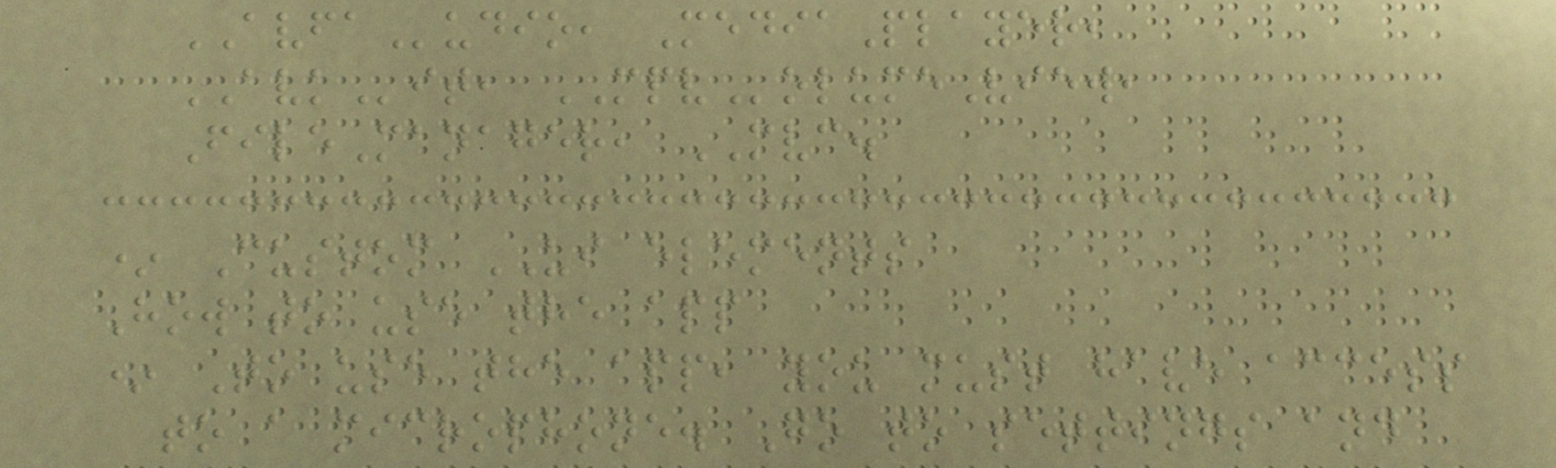AVFAudio, MediaPlayer,
AVKit, MPVolumeView,
FileManager, MVC.
* Custom UI elements
How to use the app
* To use the app, you must have access
to a microphone. Go to settings and
